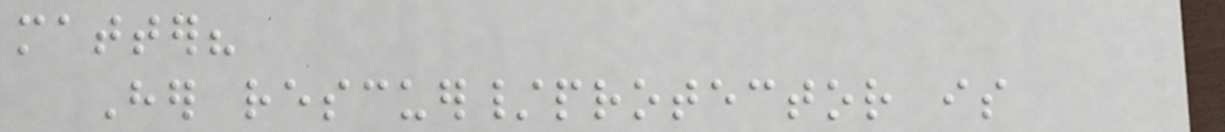matter?
Her rescuer/protector is
